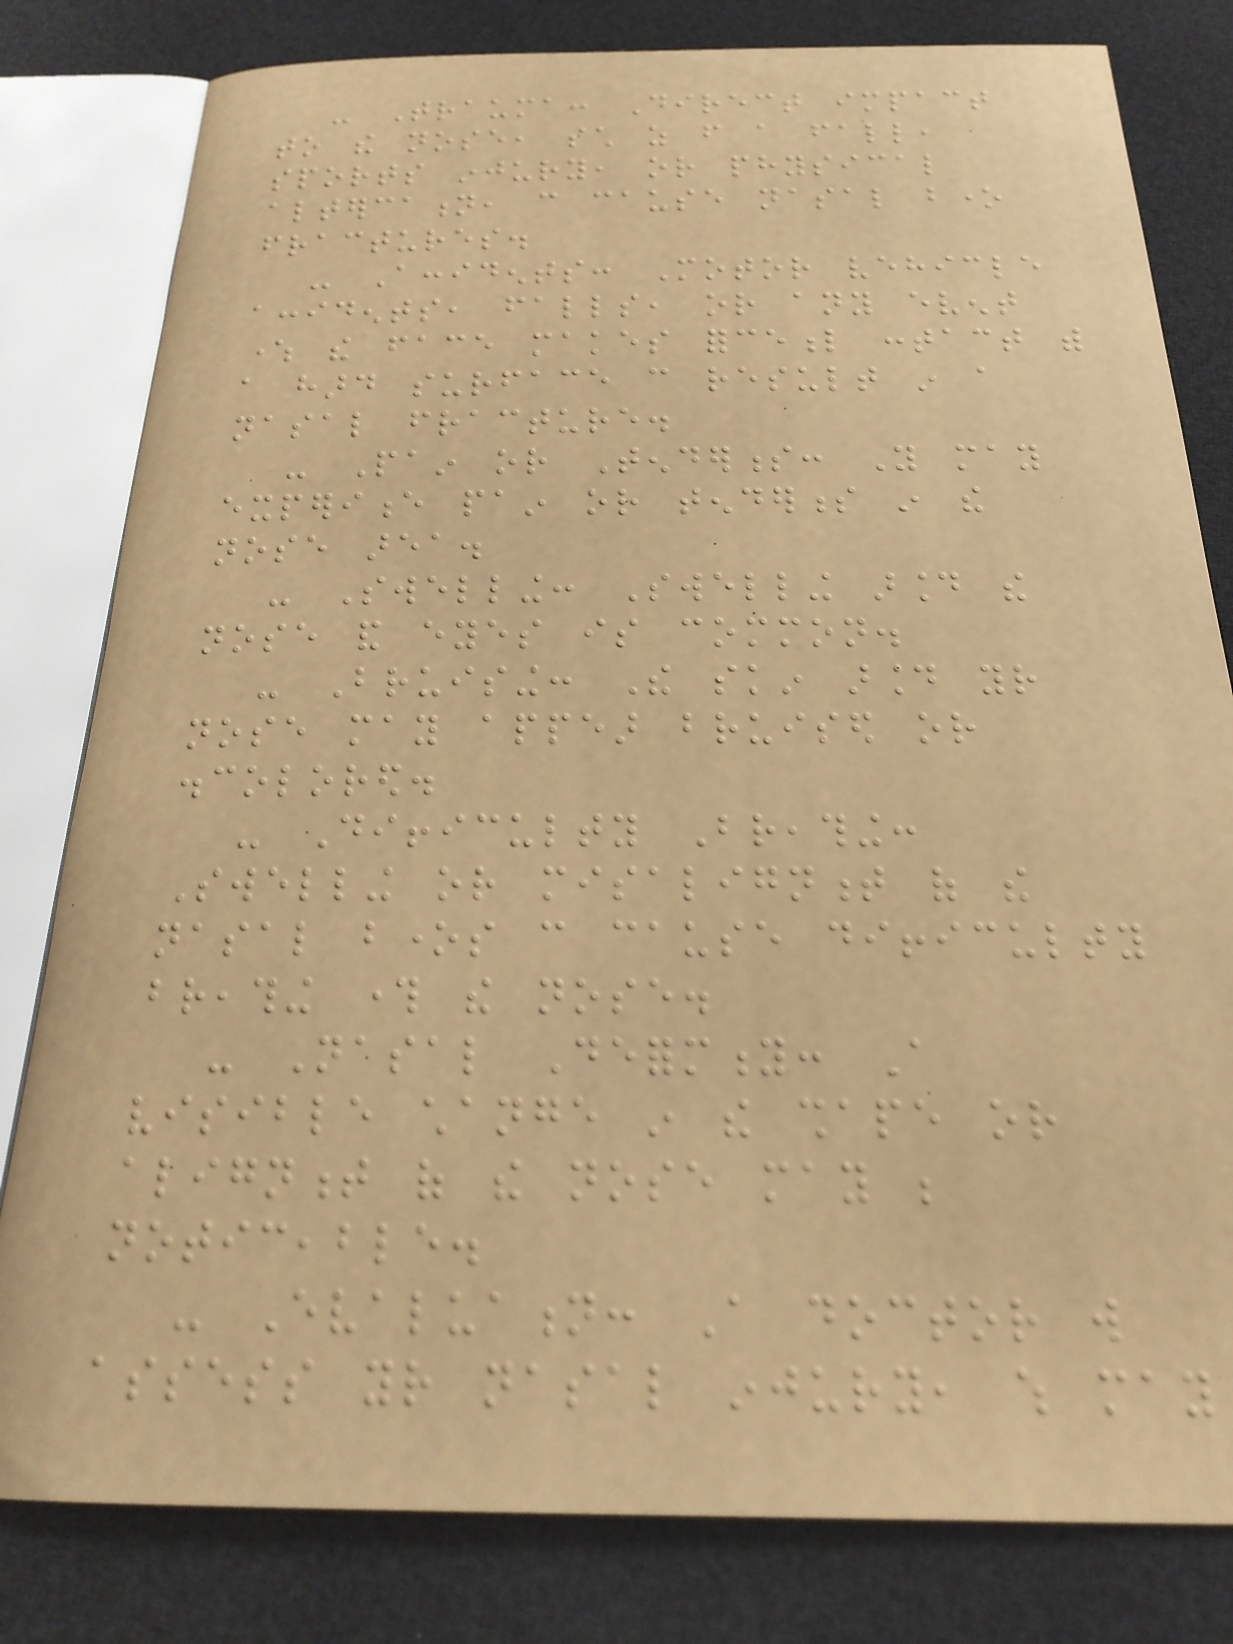- Trauma: Direct impact
to the nose, such as from a fall,
sports injury, or physical
altercation, can cause nasal bone
fractures.
- Accidents: Motor vehicle
accidents, falls, or any event
where the face makes forceful contact with
a hard surface can result in a
nasal fracture.
- Pain or Tenderness: You may
experience pain or tenderness in the
nose area.
- Swelling: Swelling around the
nose and eyes is common.
- Bruising: The skin around your
nose may appear bruised or
discolored.
- Difficulty Breathing:
Swelling or misalignment of the
nasal bones can cause difficulty
breathing through the nose.
- Nasal Deformity: A
visible change in the shape or
alignment of the nose may be
noticeable.
- Evaluation: A doctor will
assess your nasal injury, which may
